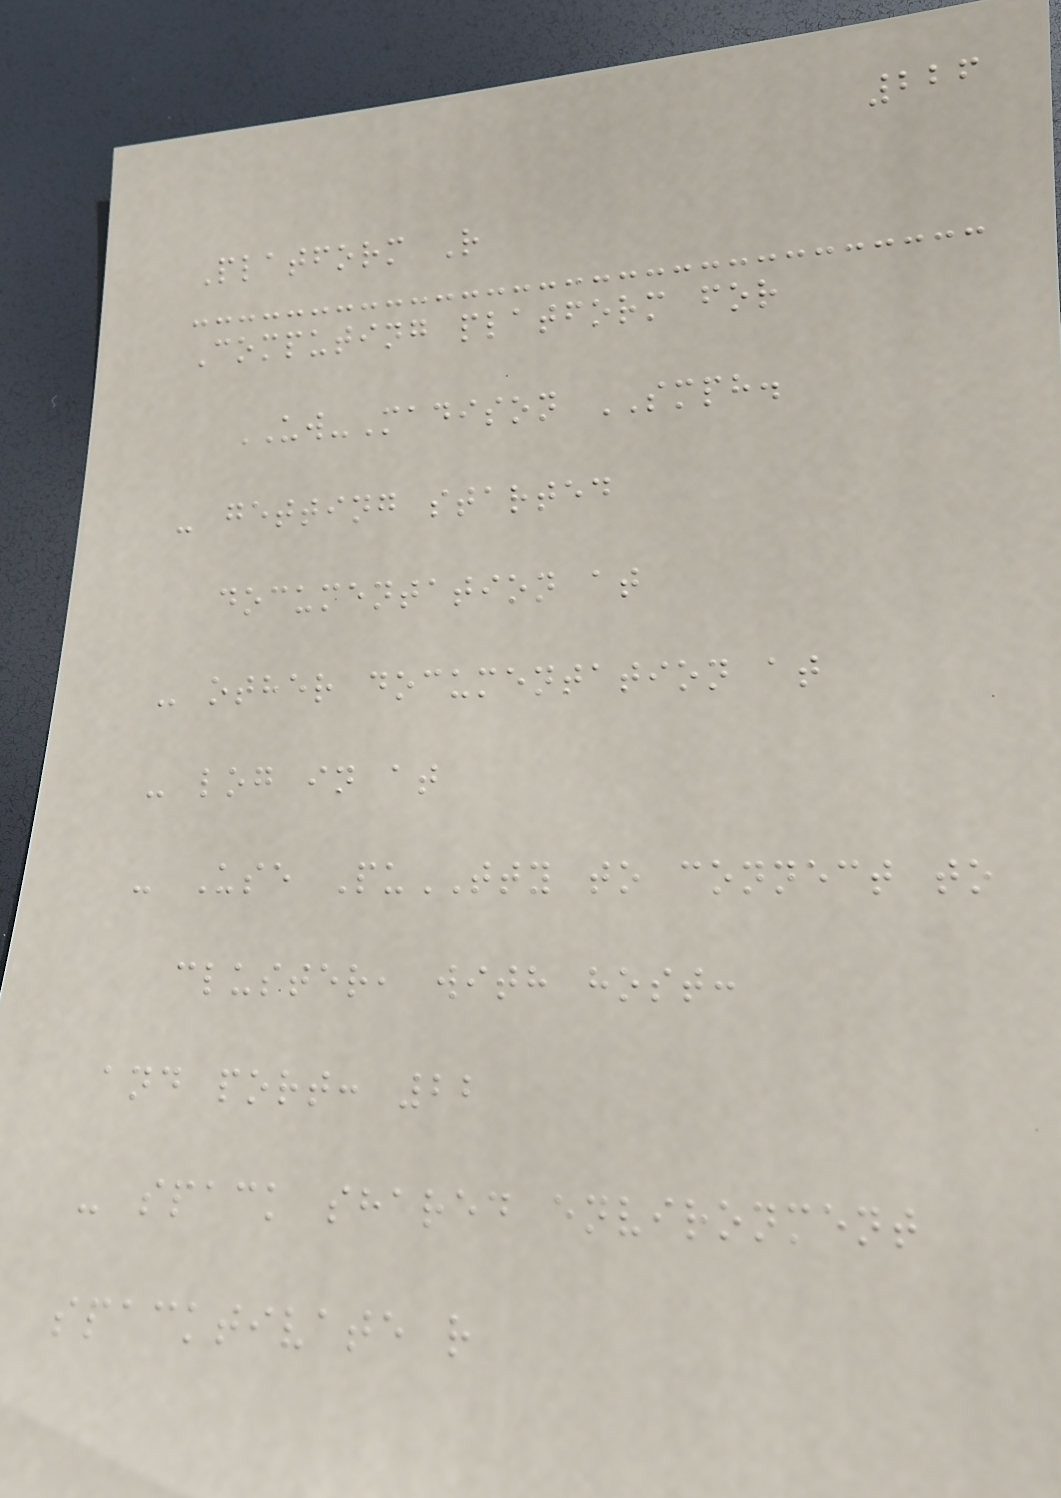226
Platform R
Computing platform for
UW-Madison SMPH.
- getting started
documentation at
- other documentation at
- log in at
- Use PuTTY to connect to
cluster, with host:
and port: 22
- spack shared environment
spacktivate r
